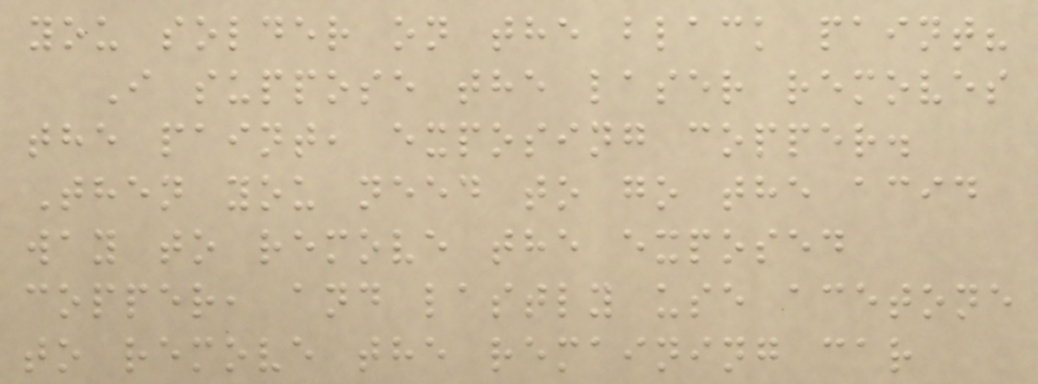you solder on the black paint?
I suppose the laser removes
the paint, exposing copper.
Then you need to go the acid
way to remove the exposed
copper, and lastly use acetone
to remove the remaining car
